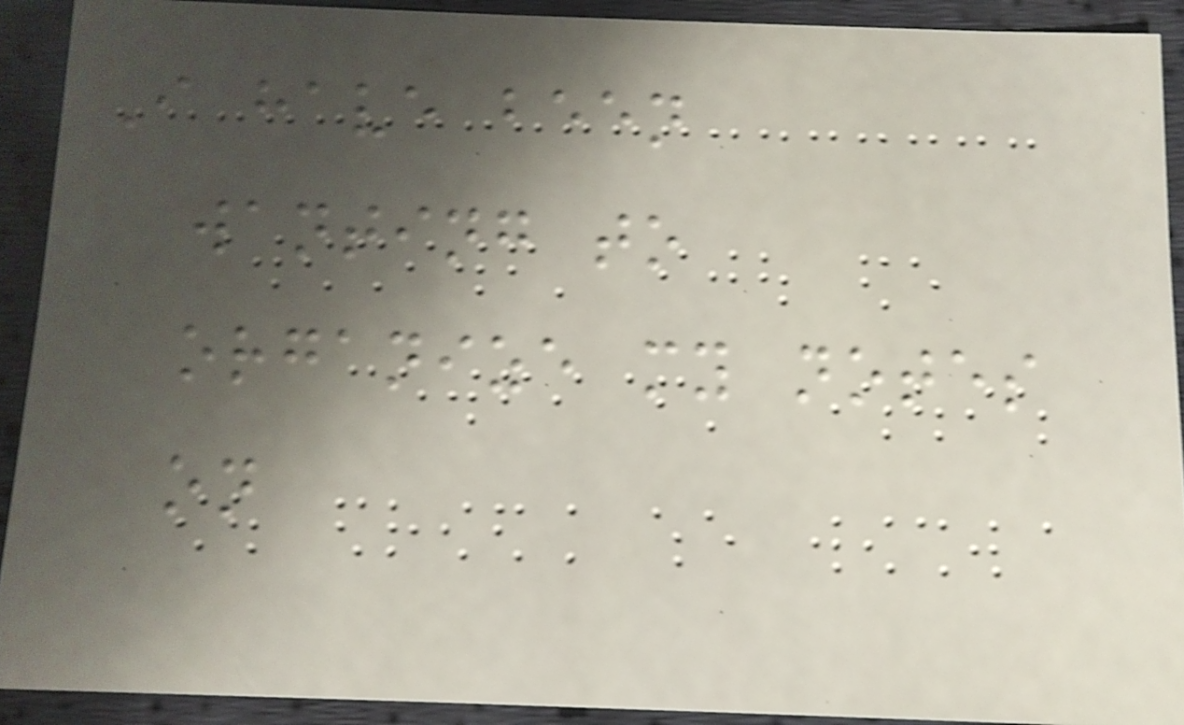I have been
wanting to
organize my notes
on
